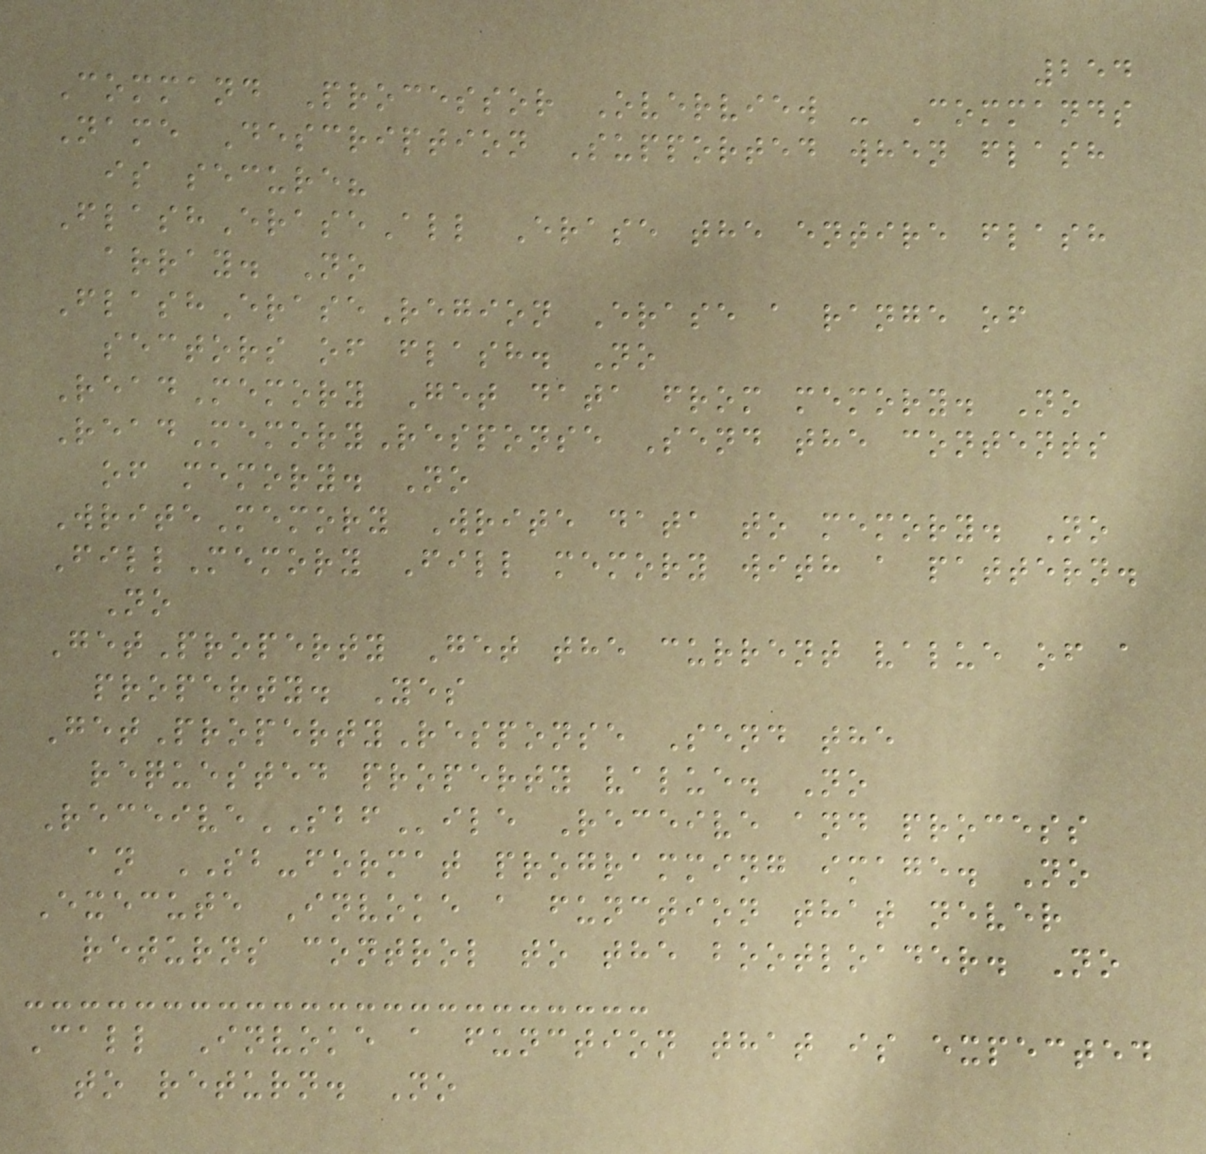254
Command Processor Overview - Commands
Name Description Supported when flash
is secure?
FlashEraseAll Erase the entire flash
array. No
FlashEraseRegion Erase a range of
sectors of flash. No
ReadMemory Get data from memory. No
ReadMemoryResponse Send the contents
of memory. No
WriteMemory Write data to memory. No
FillMemory Fill memory with a pattern.
No
GetProperty Get the current value of a
property. Yes
GetPropertyResponse Send the
requested property value. No
ReceiveSBFile Receive and process
an SB-format programming image. No
Execute Invoke a function that never
returns control to the bootloader. No
Call Invoke a function that is expected
to return. No
